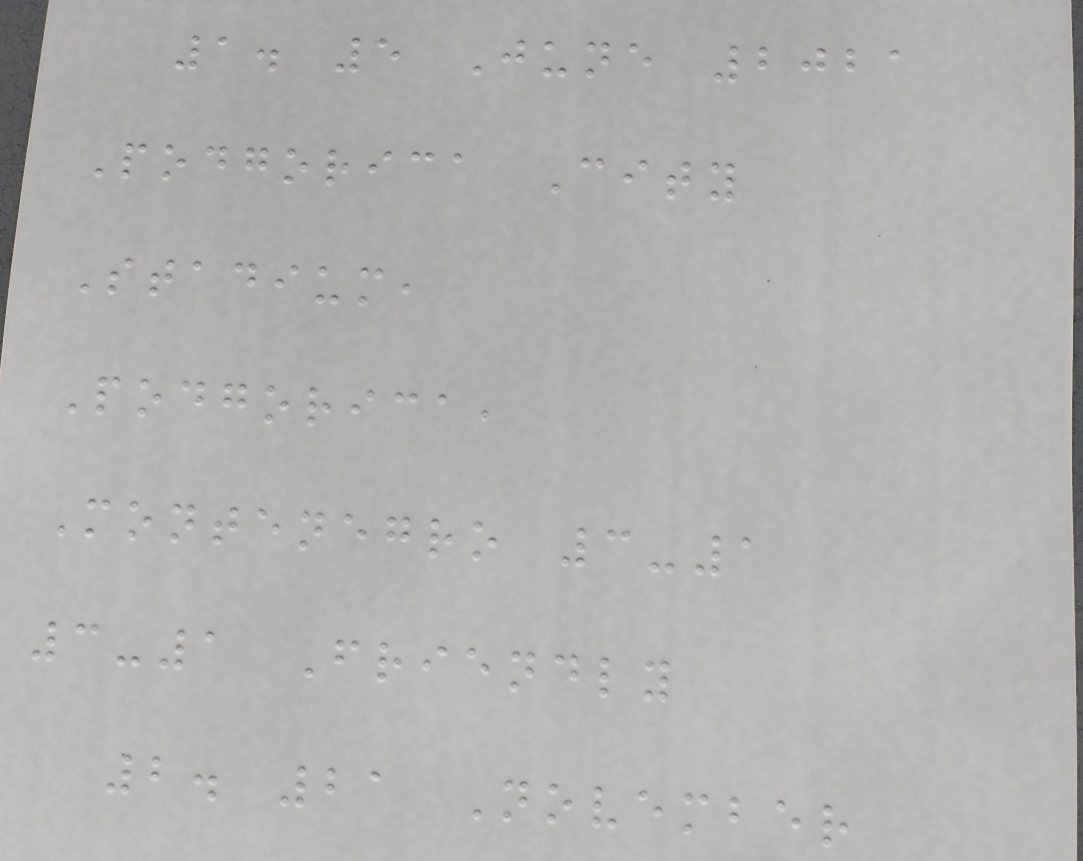1. 5 June 2021
Podgorica City
Stadium,
Podgorica,
Montenegro 3-1
3-1 Friendly
2. 21 November
